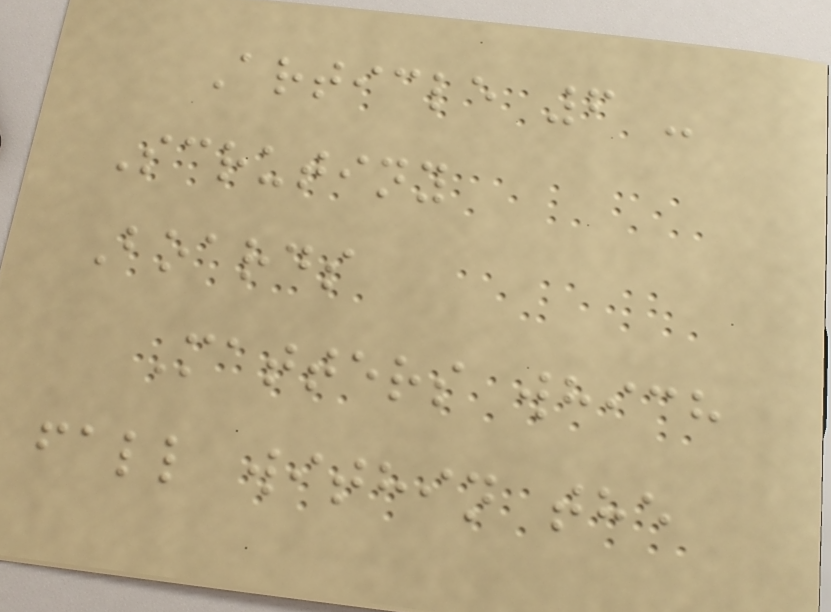Article 6 -
Scrutiny
Boards
Matters which
fall within the
